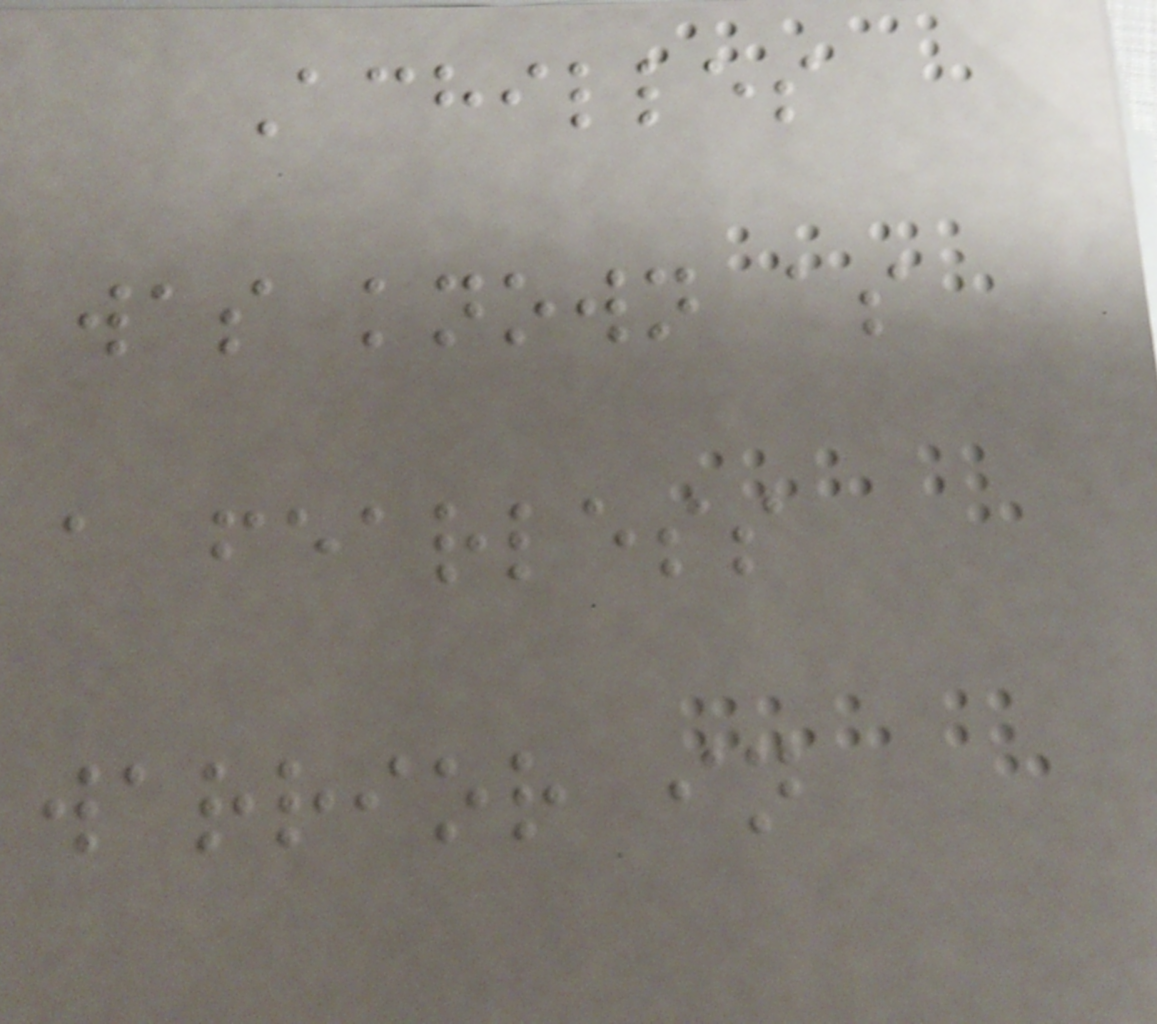Achilles
was known as
a fearless
warrior in
